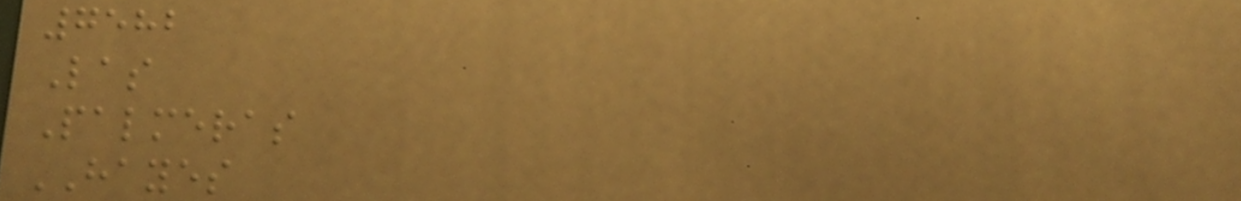7582
Las
Palmeras
HAYES
